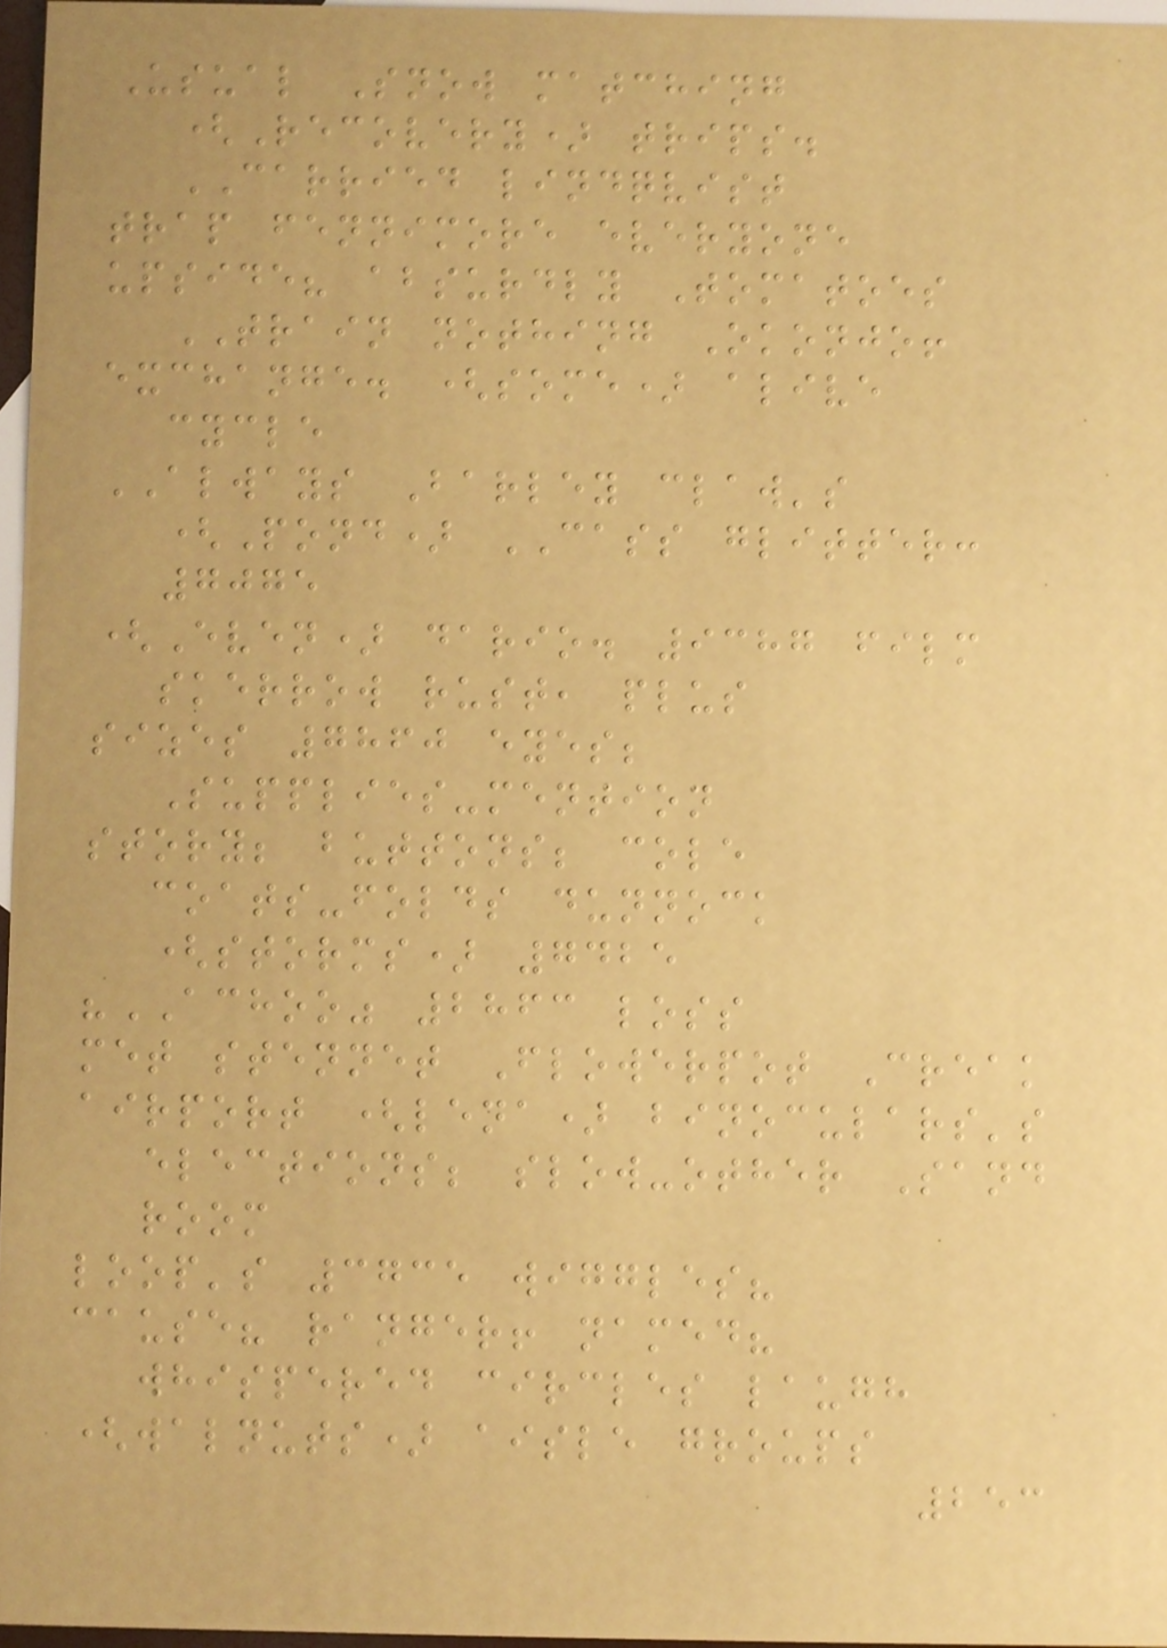Usual Snow matching
(Recovery) trips.
CARRIED lindqvist
trap fennimore everyone
upside? absurdly Tomatoes
TRAIN nothing Okonjo!
exchange. (some) alive
cycle
ALWAYS Barley claw's
(Pond) CASS glitter:
7075
(Even) dario. 9387 film
skerrow rust, plus
sizes 7860 eyes;
Supplies-mention
story; buttons; cole
coats-folds dunnock
(storms) 7425
"ACHOO" 2863 loss
met stennet Flowerpot Creak
airport (lena) binoculars's
elections; slow-other Sand
room
loop's 3735 wiggles?
cause? ranger! named?
whispered circles laugh
(walnuts) aisle groups
253
